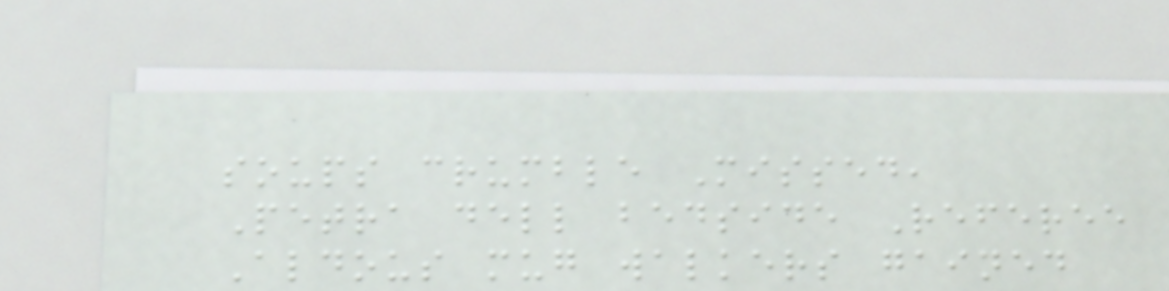soups crumble Missed,
Petra dell bedside Referee
Aldous mug walkers gained
